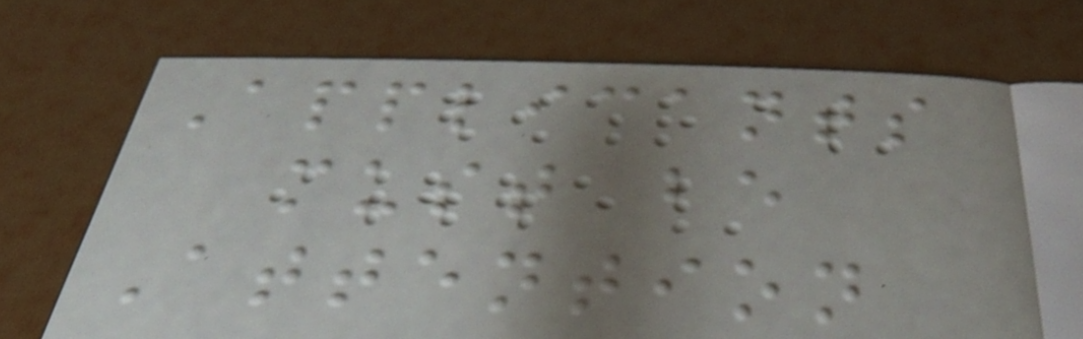Applicants
must be
Attention
